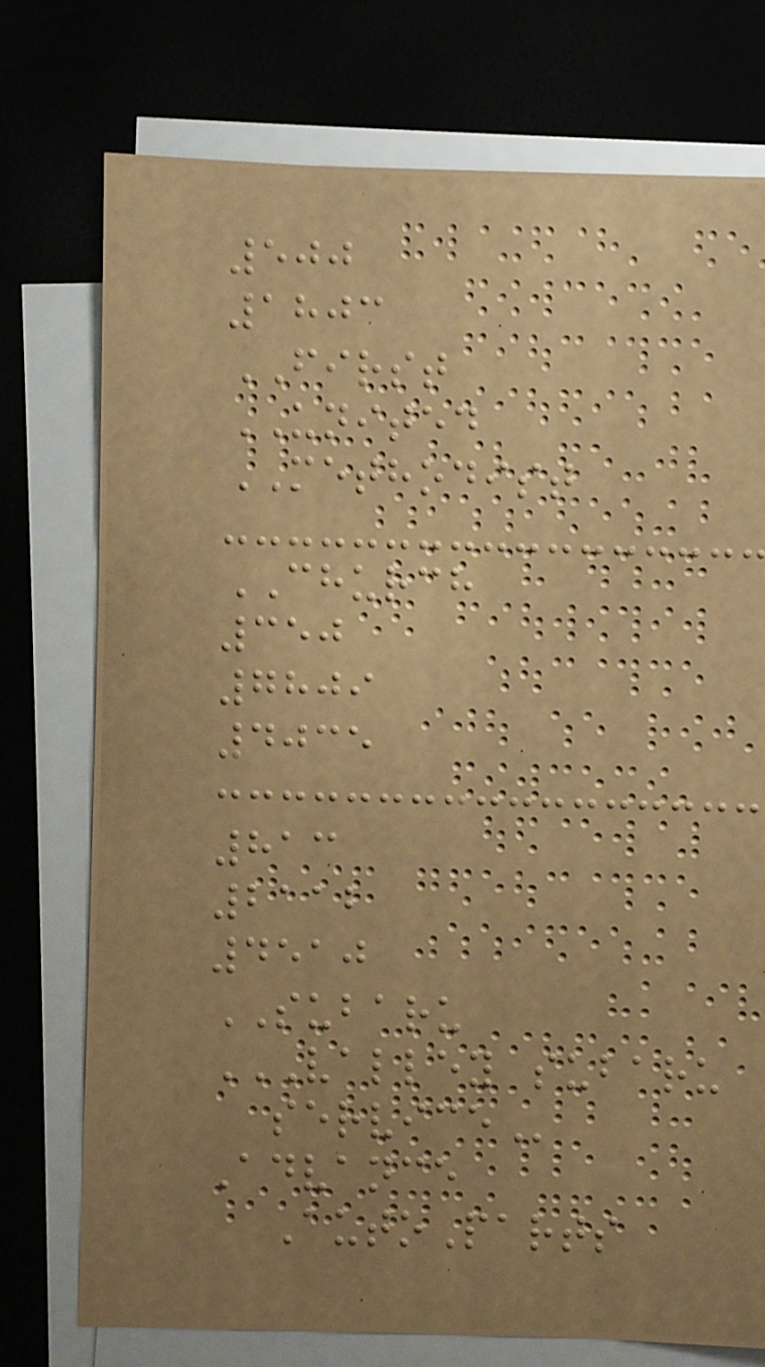500
1803
FIRST
UNITED
METHODIST
CHURCH
350
7809
4035
813
2112
4510
SUBARU
VALLEY SUBARU
SERVICE
Advance
AutoParts
